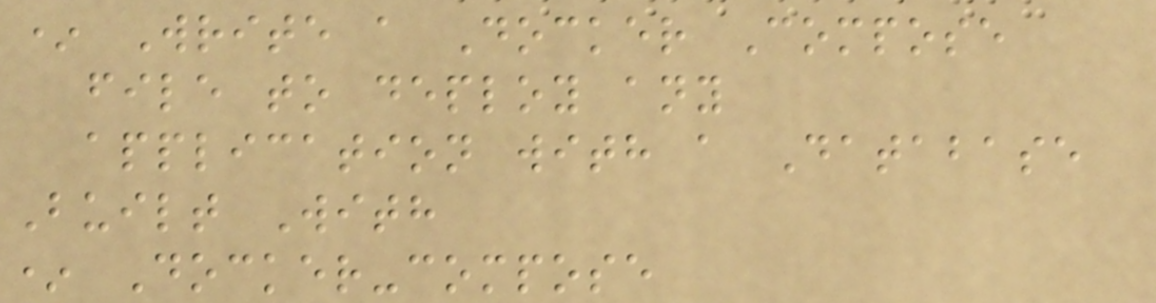* Write a Docker Compose
file to deploy any
application with a Database
Built With
* Docker-compose
